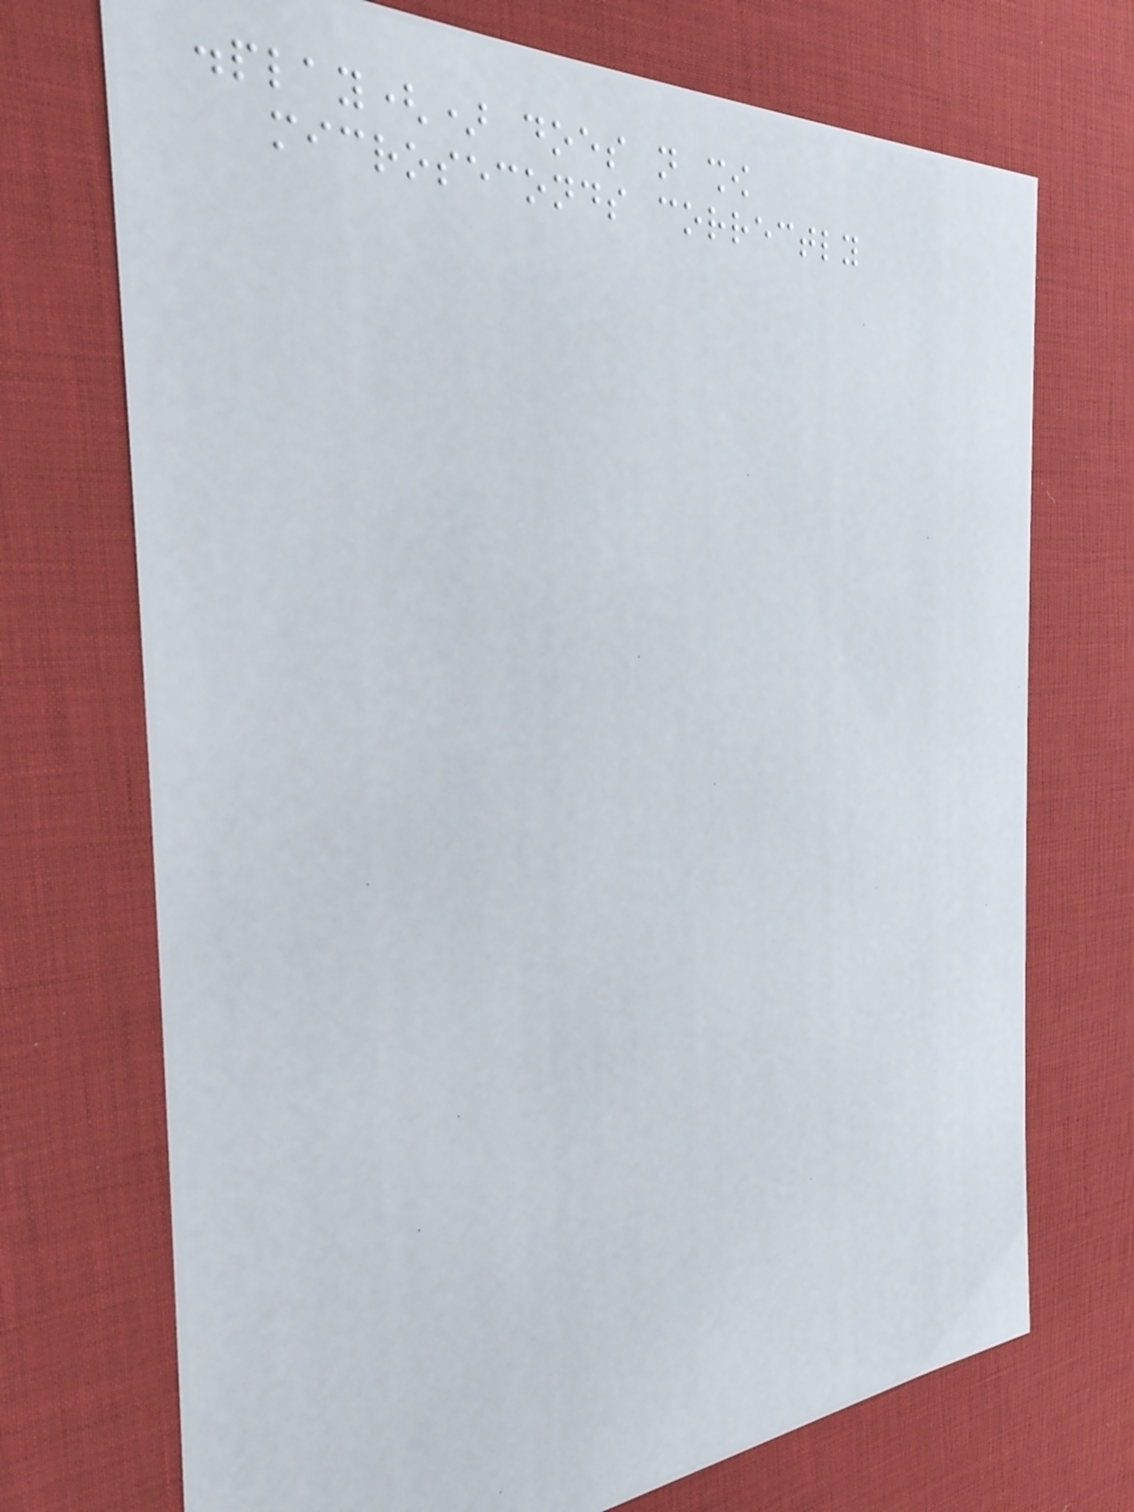display() does not show
microseconds correctly
